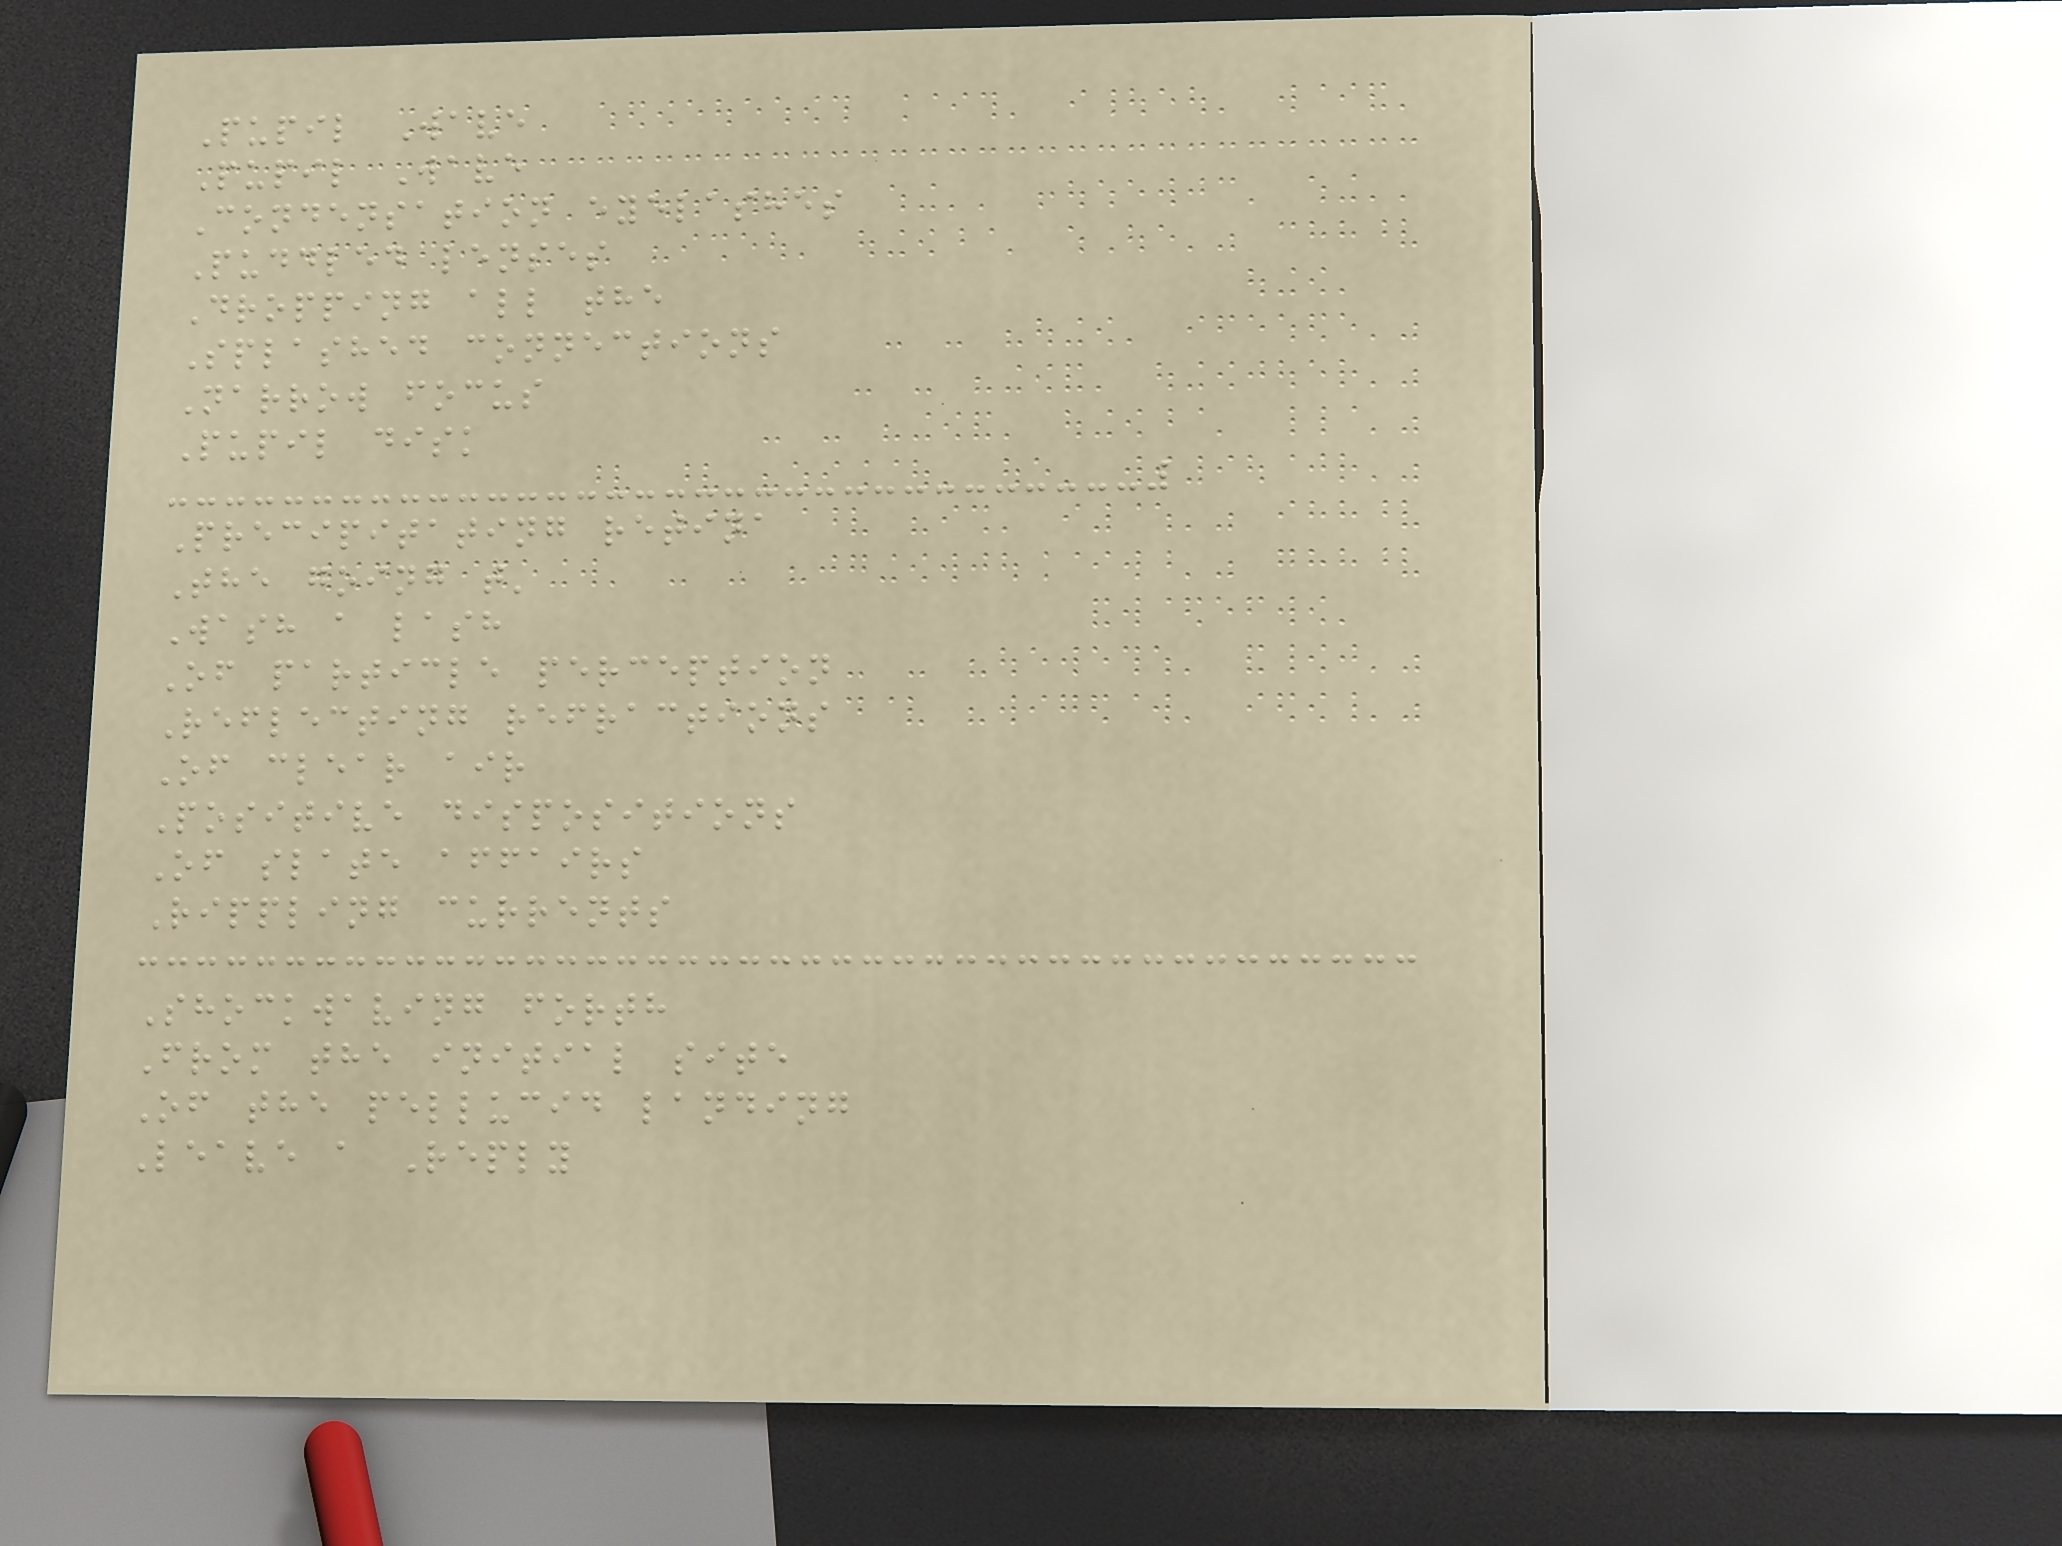Pupil Wave
Pupil Wave
Condensation eyelashes
Puddled lenses
Dropping all the
Splashed connections
Narrow focus
Pupil disk
Precipitating retina
The going t'
Wash a lash
Of particle perception
Reflecting refractions
Of clear air
Positive dispositions
Of slate affairs
Rippling currents
Shockwaving forth
From the initial site
Of the pellucid landing
Leave a Reply
